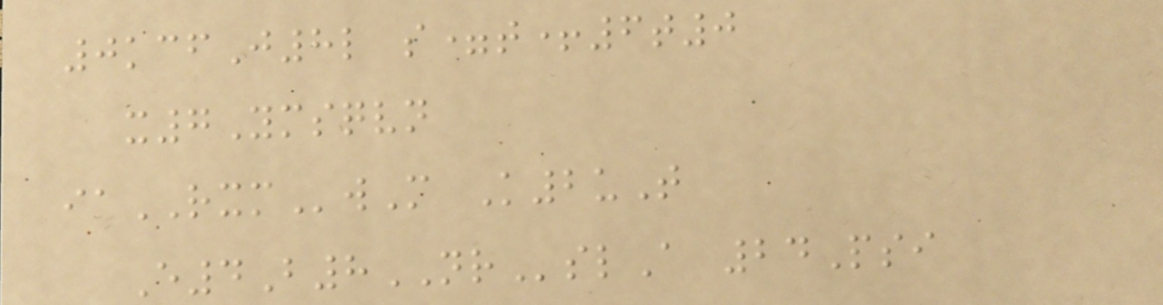0kcfJ8l s=t+6t0
x7Ymsqvn
iaRXMwM K2uT
E4B8NRslA 24Psi
